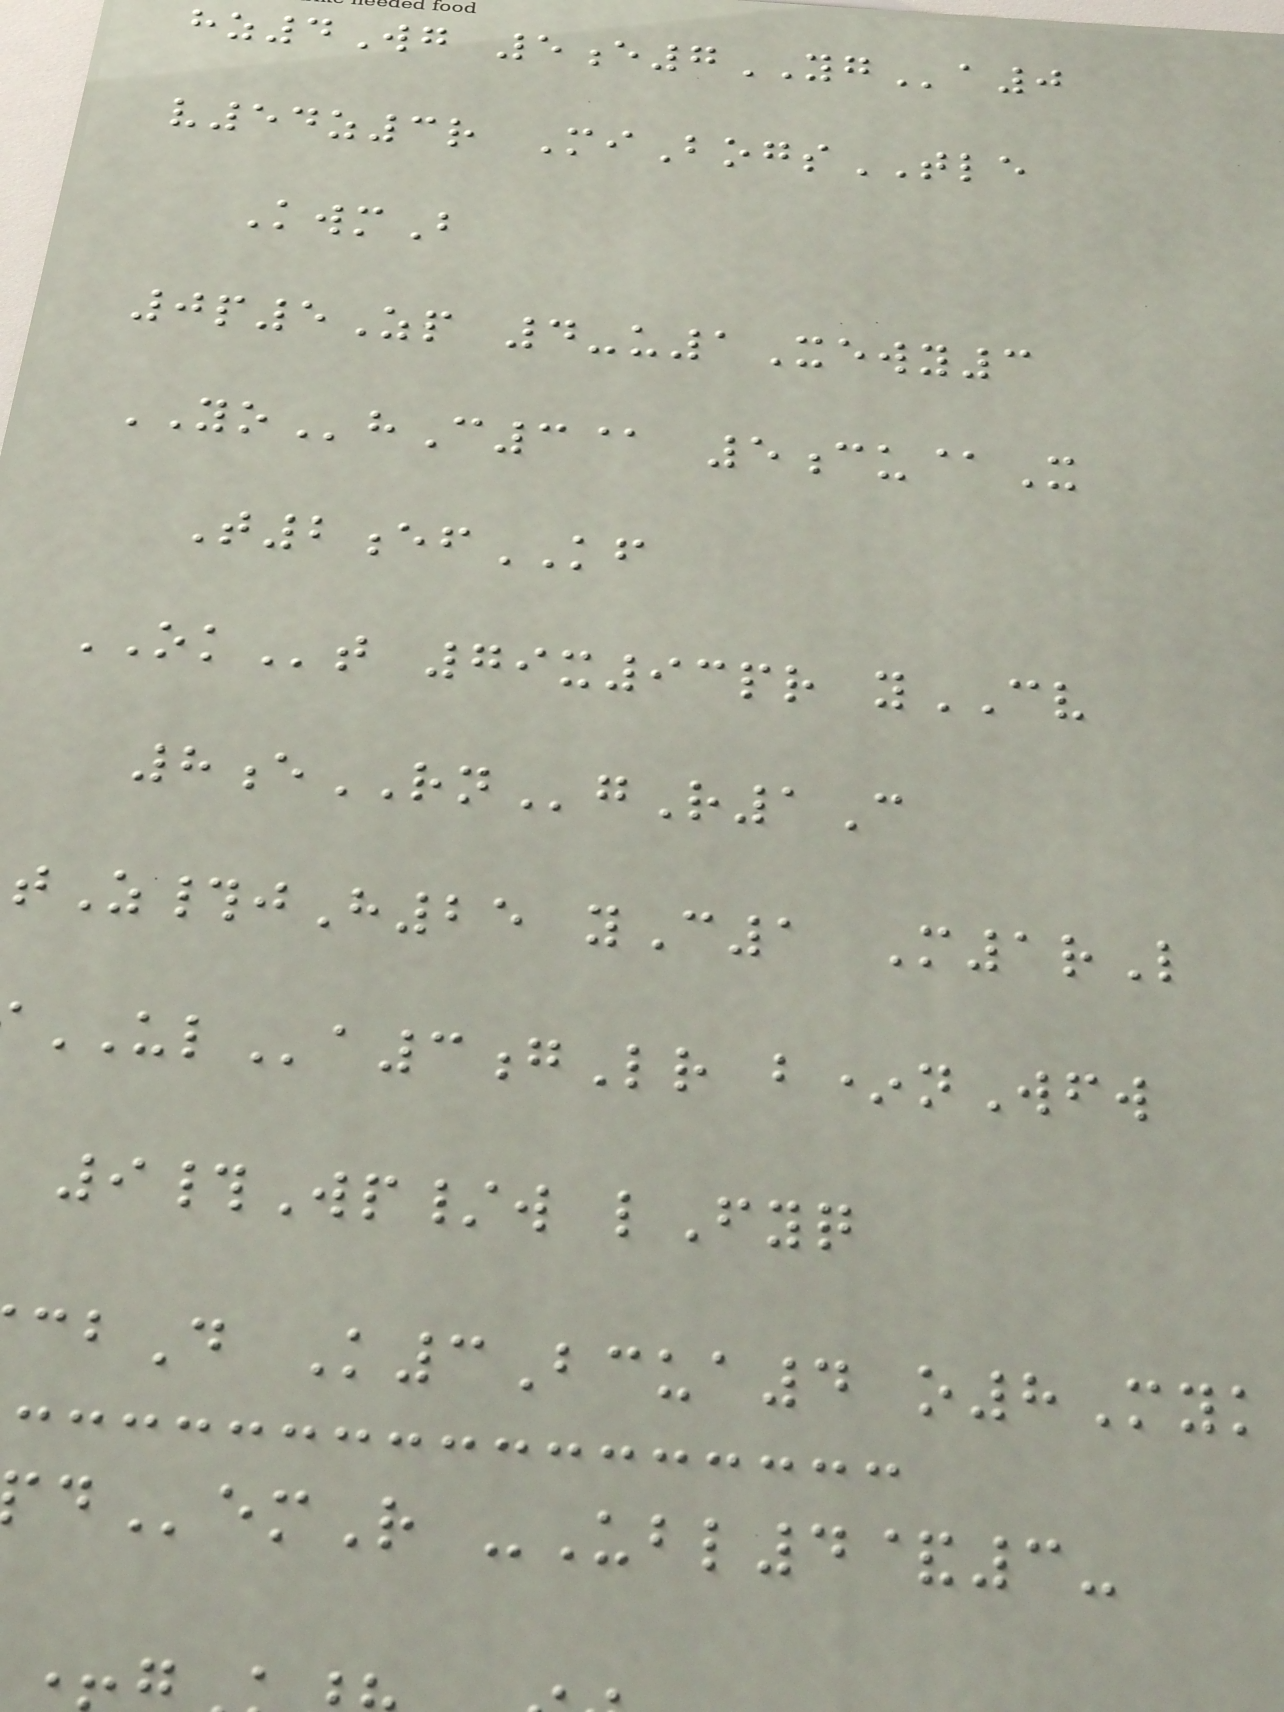hz4Wg 5e7YGa0
v54z3r MiBogsTLE
KwmB
0p5Zp 4-u1Xewy3
YOhC3@ 5cu@X
T2efKF
OKt 79x93pr yCV
8eRNgR1C
tZ#jH25 yC1 M1rL
ULa3gLr b*nWfw
9#Wp/w lFyq
cbD K3Bcua4 o8Myk
emR -Ubl4&3-
